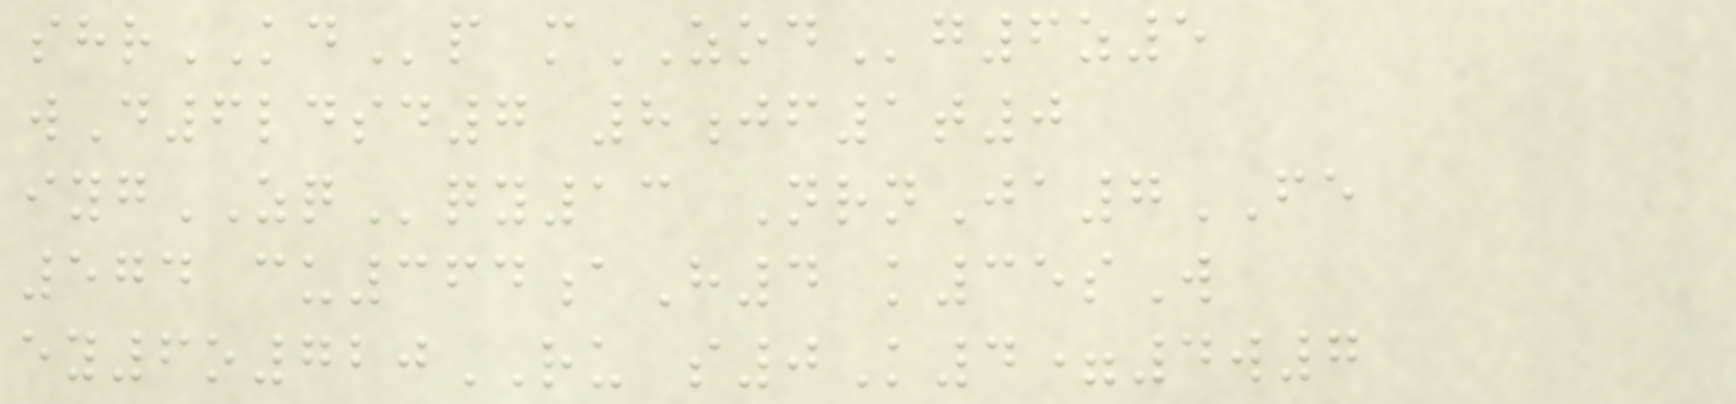shrKDp mZODg6z5
wD6ldsd7 8jf1t0
iygZQqy13 NrnJa7FE
574 cu364aH4 k35sW
ey6o720RU s0K4=4w7
